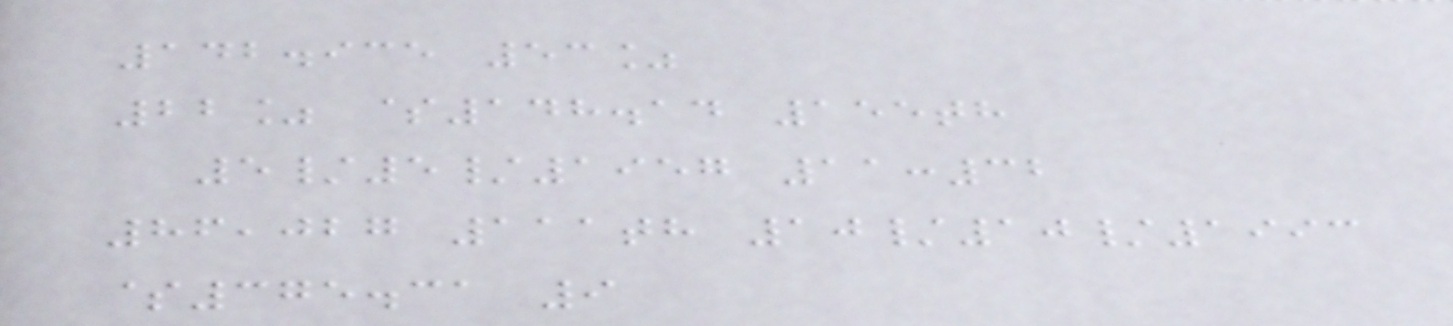142.935 53%
22% $148.14 155th
5/5/1957 11:32
86,027 111th 10/10/1993
$375.31 9
